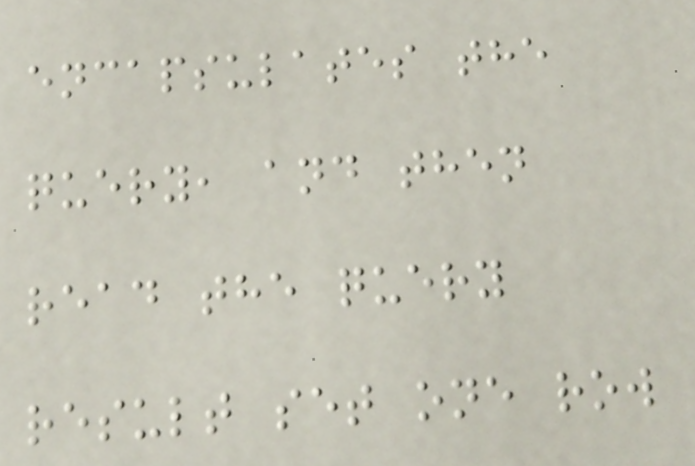encapsulates the
query, and then
read the query
result set one row
